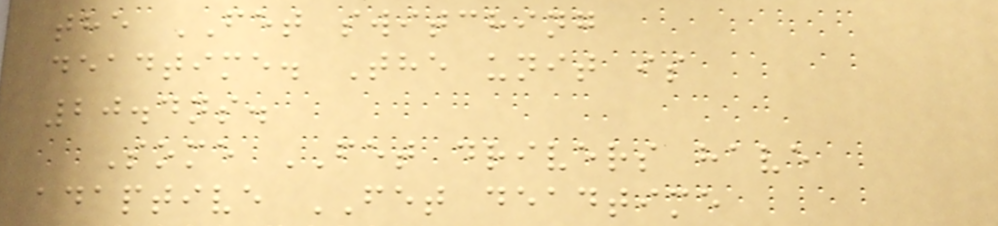the FET switching
deadtime. The unit is
20.4ns.
Some FET drivers have
adaptive FET deadtime
